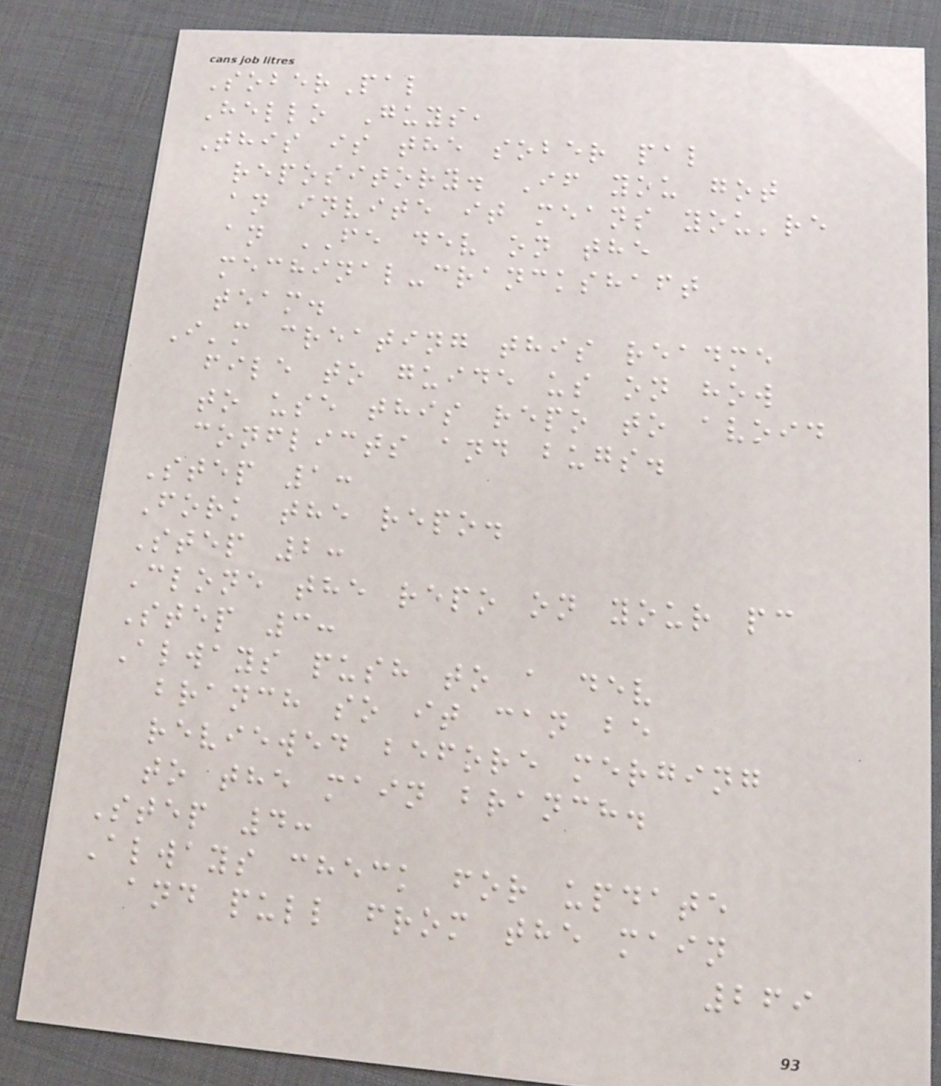SoberPal
Hello Guys,
This is the sober pal
repository. If you got
an invite it means you're
an FE dev on the
mechinal-cranckshaft
team.
I'm creating this readme
file to guide us on how
to use this repo to avoid
conflicts and bugs.
Step 1:
Fork the repo.
Step 2:
Clone the repo on your pc
Step 3:
Always push to a dev
branch so it can be
reviewed before merging
to the main branch.
Step 4:
Always check for update
and pull from the main
269
